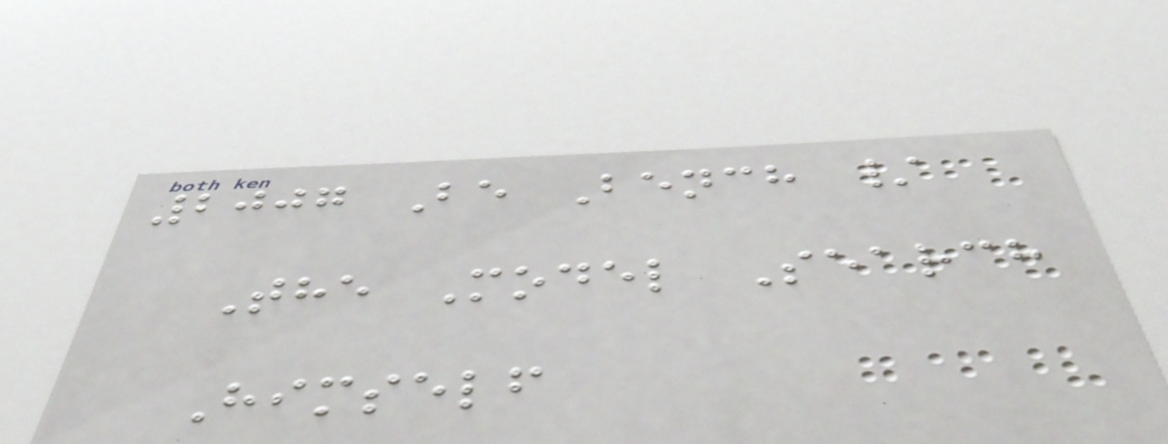2007 Be Bench /
The Model Search
Himself
